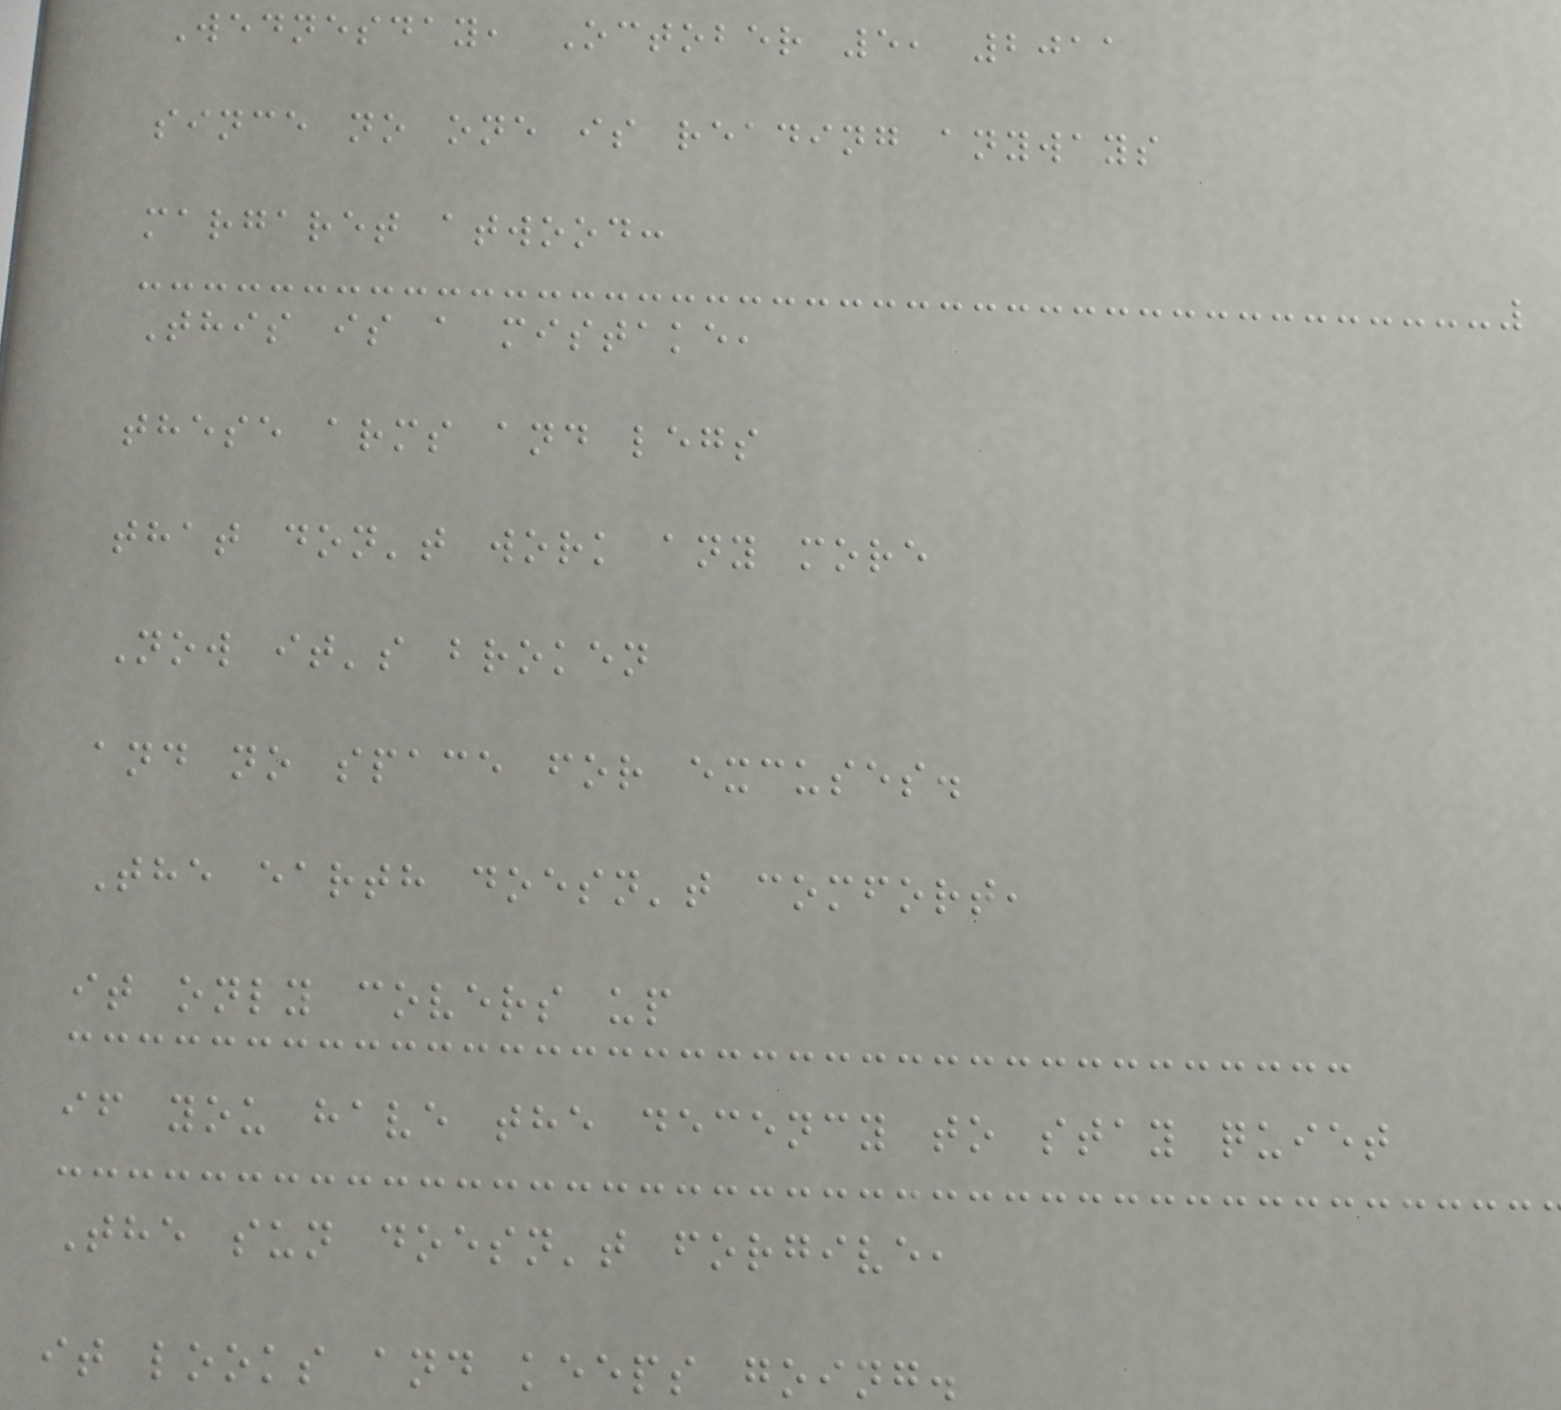Wednesday, October 5, 2011
since no one is reading anyways
margaret atwood:
This is a mistake,
these arms and legs
that don't work any more
Now it's broken
and no space for excuses.
The earth doesn't comfort,
it only covers up
if you have the decency to stay quiet
The sun doesn't forgive,
it looks and keeps going.
